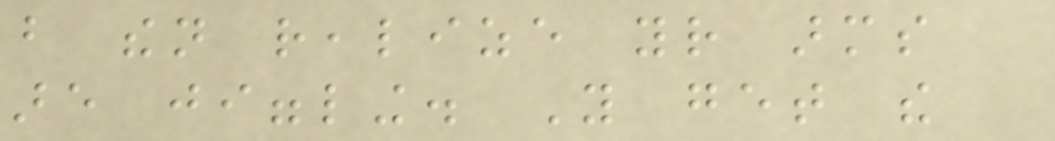but then realize your arms
are jiggling. You get the
